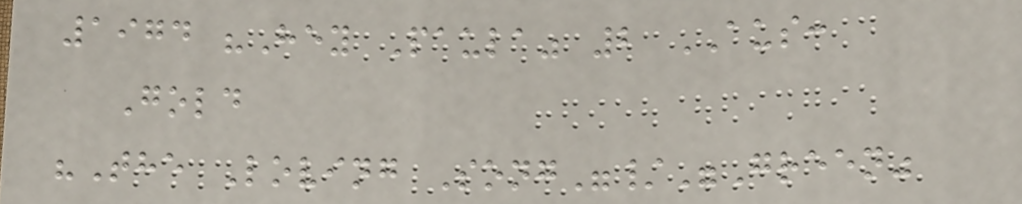1974 "Hey Paula" 2 AUS:
Gold
"The Loving Song"/"Green"
